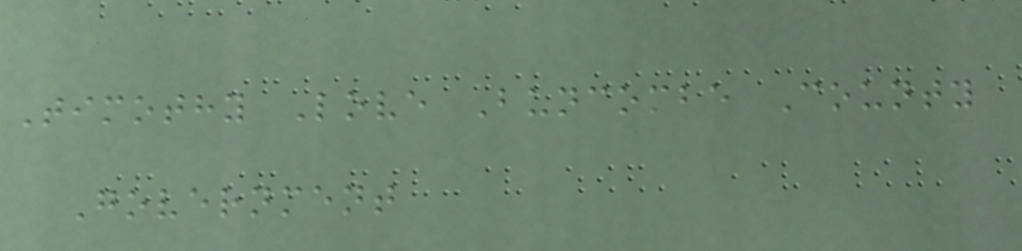Timothy Love Buncombe County
Government
